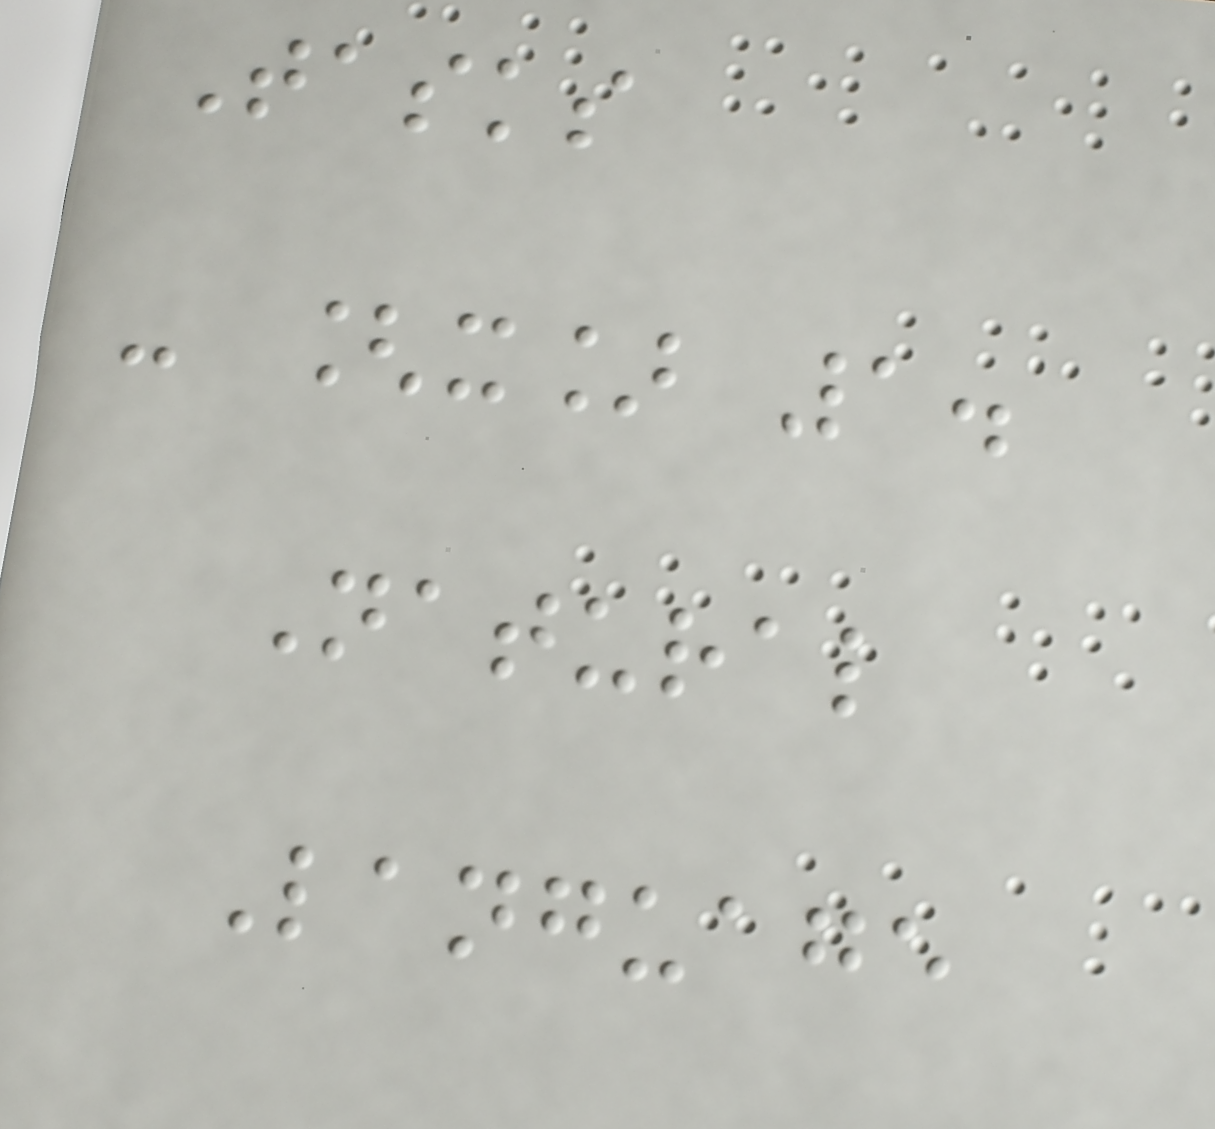Tasks
- [x] 1.
Natural
Language
